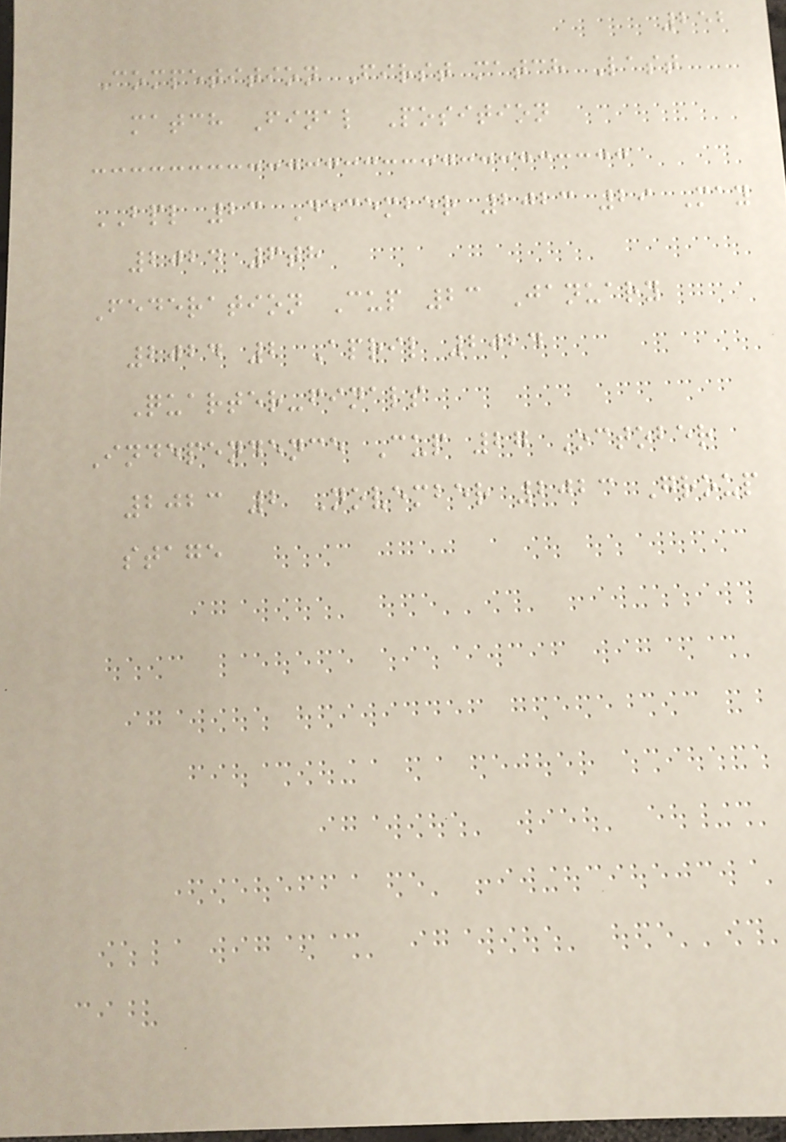252
Competition First match Last
match Final Position
BPL 23 December 2023 29 May
2024 6th
Federation Cup 23 January
2024 2 April 2024
Quarter-finals
Independence Cup 27 October
2023 2 November 2023 Group
stage
